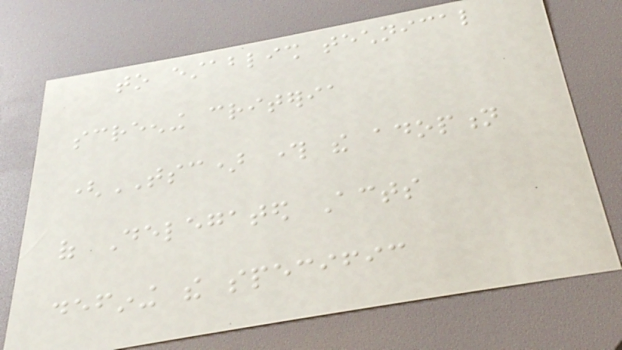to establish technical
screening criteria
(TSC) through the adoption
of Delegated Acts
defining the specific
